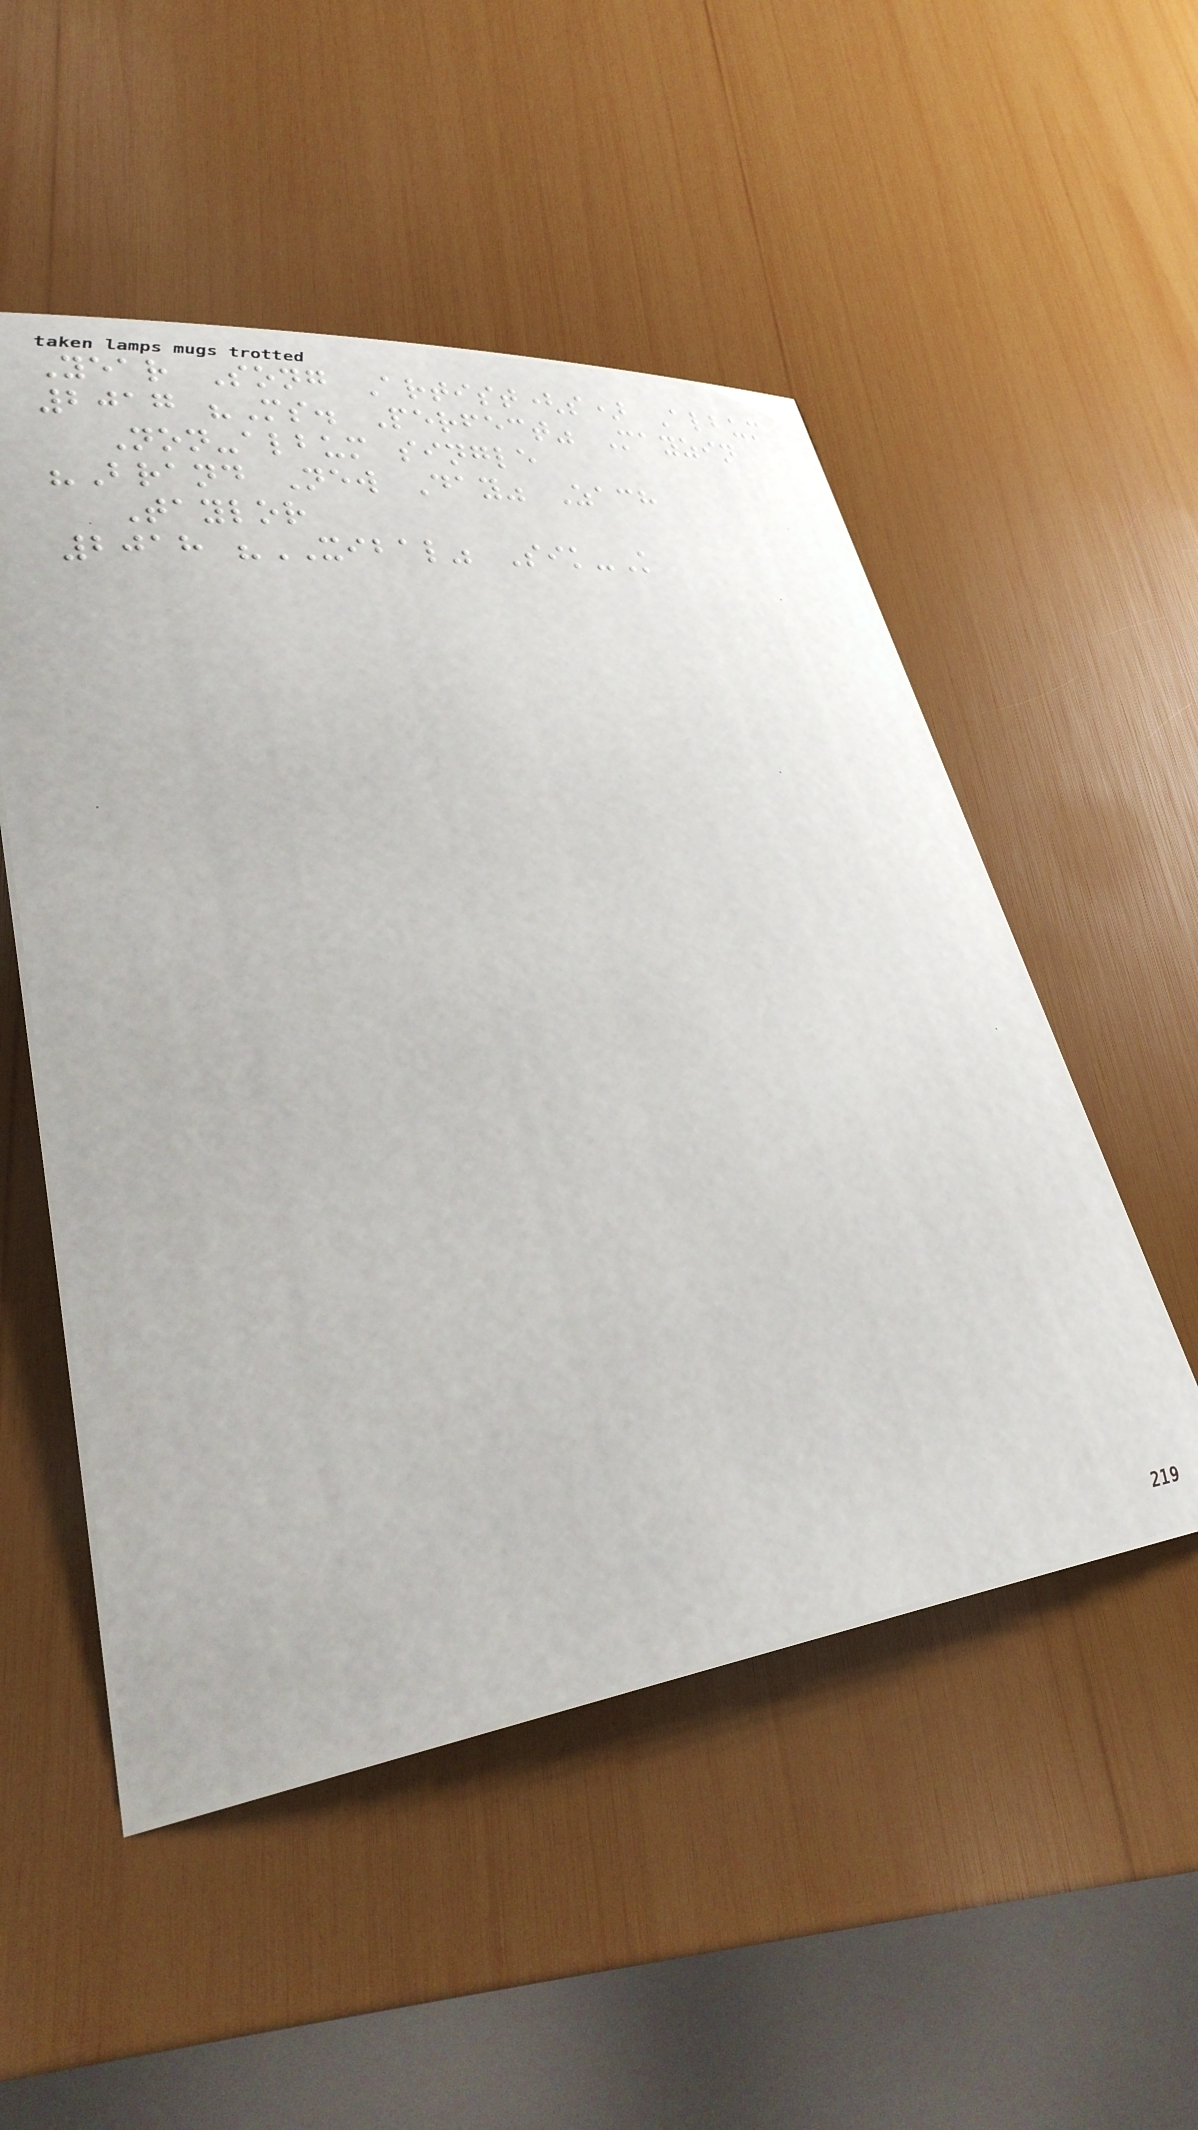Year Song Artist(s) Album
2017 "Ms. Perfect" Mayzin
Non-album single
"Brand New Day" Zach
Taylor
2018 "XIBAL" Sik-K
